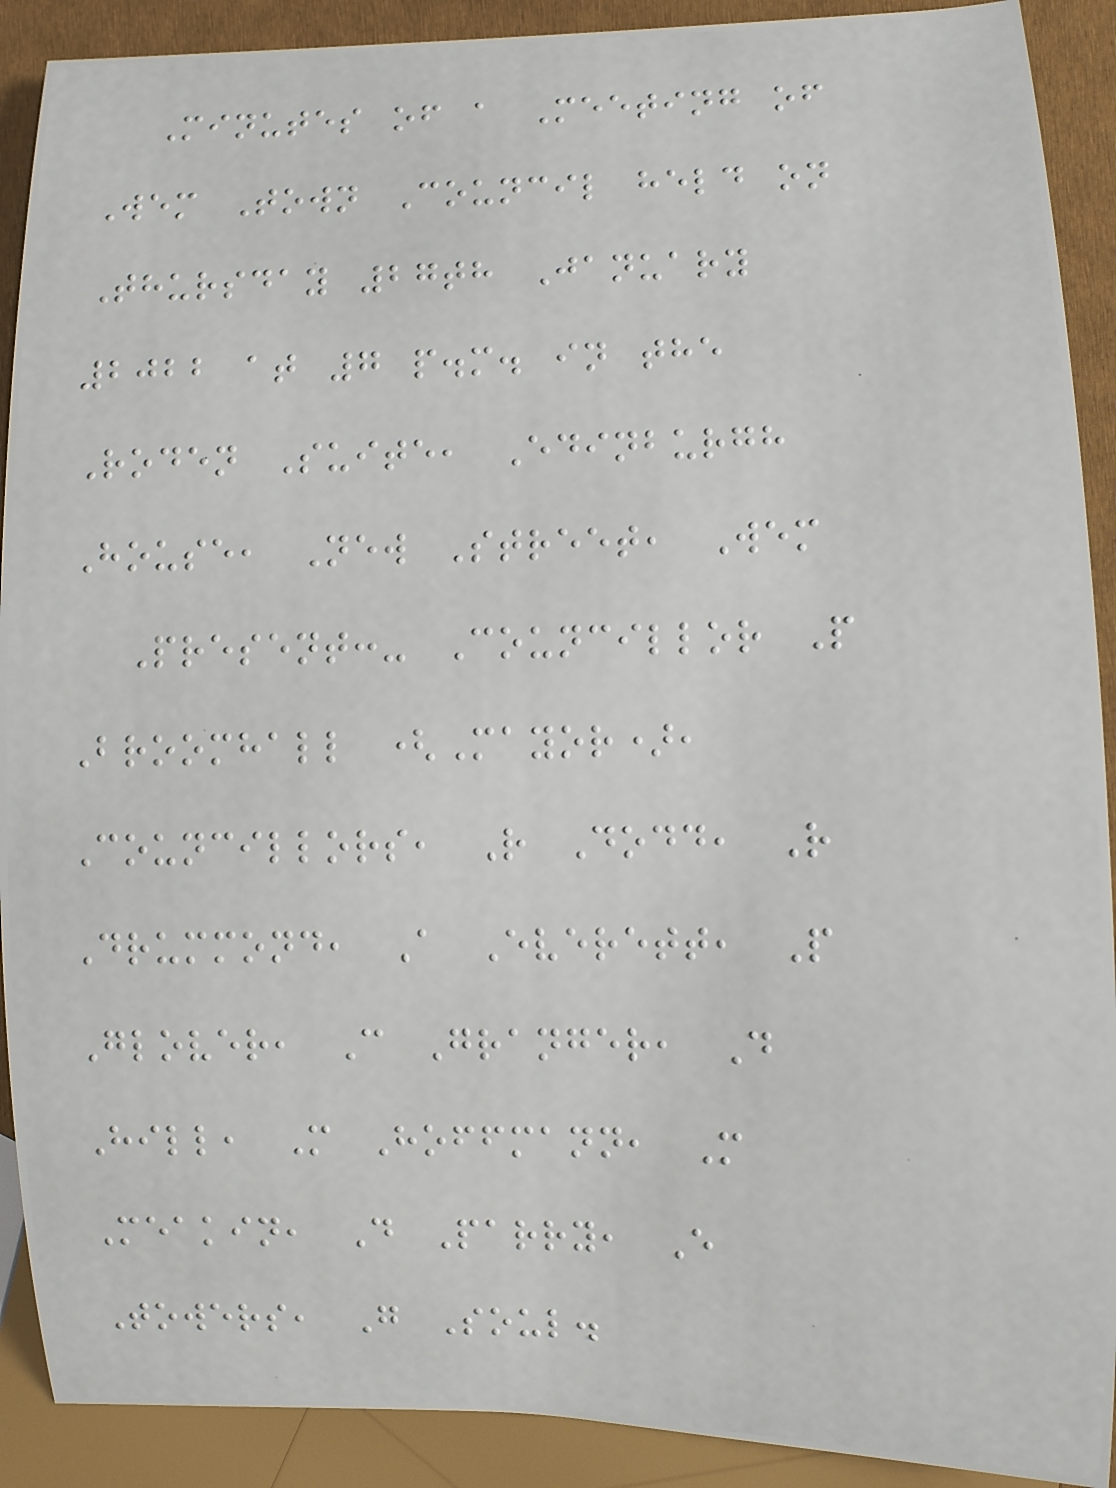Minutes of a Meeting of
Wem Town Council held on
Thursday 27th January
2022 at 7 p.m. in the
Roden Suite, Edinburgh
House, New Street, Wem
Present:- Councillor P
Broomhall (Mayor),
Councillors, R Dodd, R
Drummond, A Everett, P
Glover, C Granger, D
Hill, M Hoffmann, M
Meakin, D Parry, E
Towers, G Soul.
